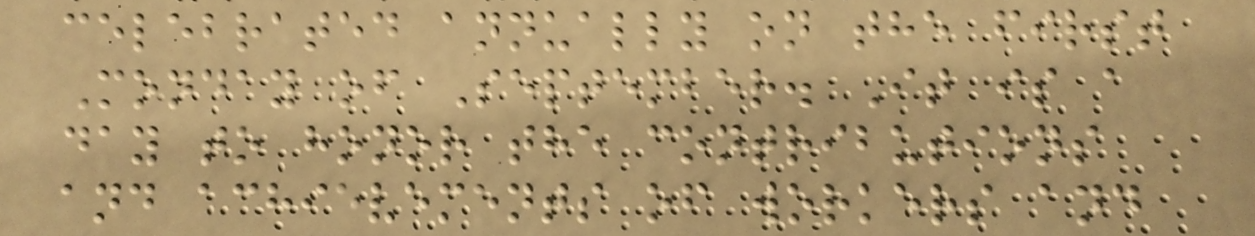celebrated annually on the first
Monday of September. It is a
day to honor the contributions
and achievements of workers and
